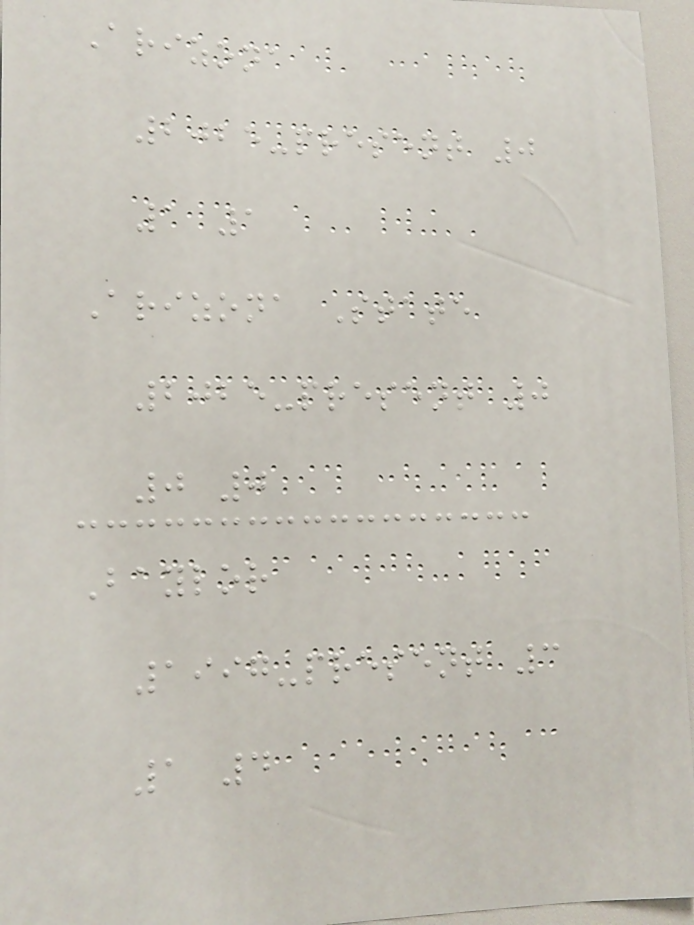Arizona
2025-present 0
1 1
Arizona State
2025-present 0
0 0
Baylor
1997-present 3
1 4
